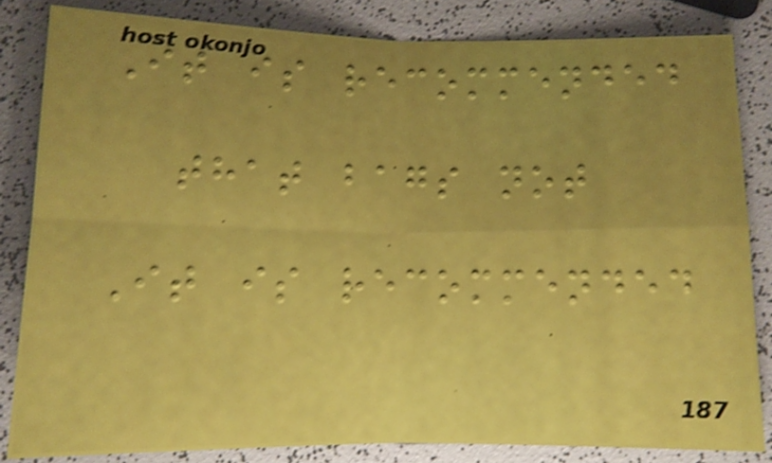It is recommended
that bags not
It is recommended
